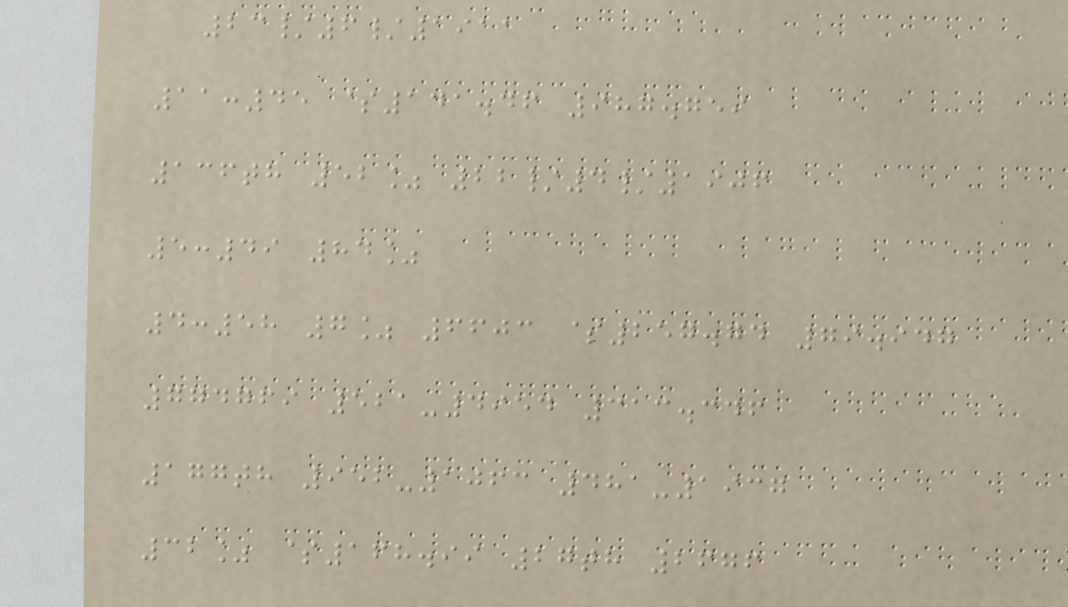23/6/1911
11:45 $141.46 987.759
136th 52% 22/4/1906
5:49 84%
4:58 7% 6603 $257.74 79.947
774769 521-4954 313.346
177th 952-1063 481-1937
32% $168.99 27th 2676
